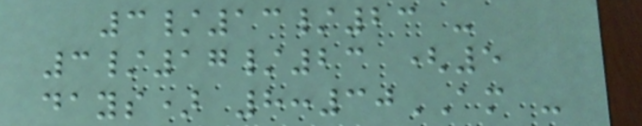3/13/23 -
3/17/23 (5
days) 8:30AM -
